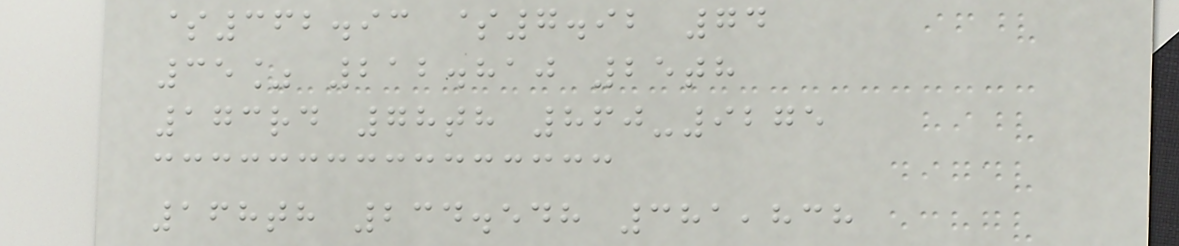$362.93 $7.92 74
35% 212.810 25th
173rd 78th 860-9275
168th 234.548 381,838
